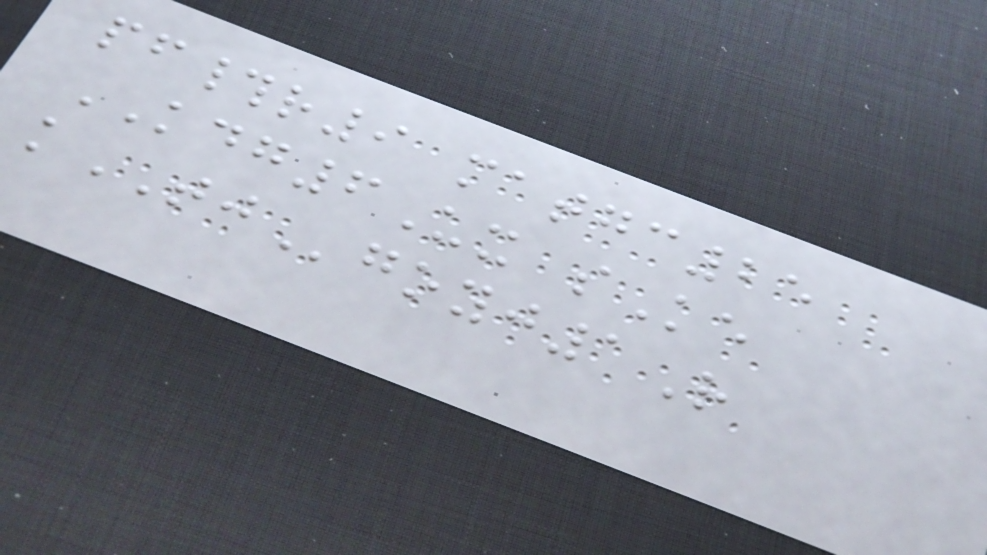pf#r9 matgc25
KDG6Ux sKe
kTJgoyj1R
